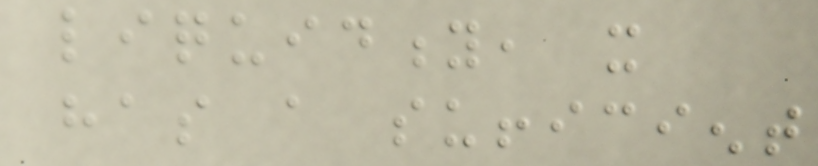liquidity, it
has a sufficient
